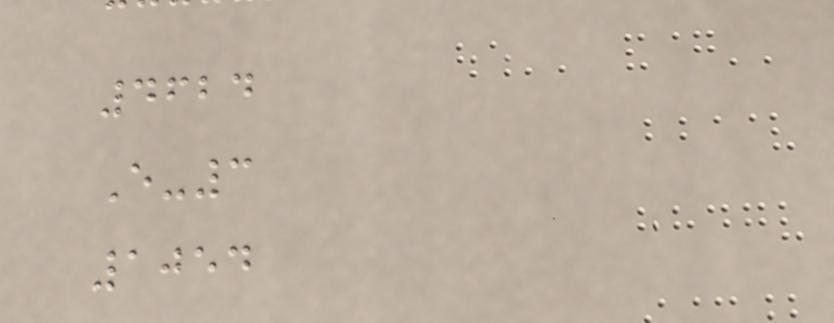4624
E-3
1054
